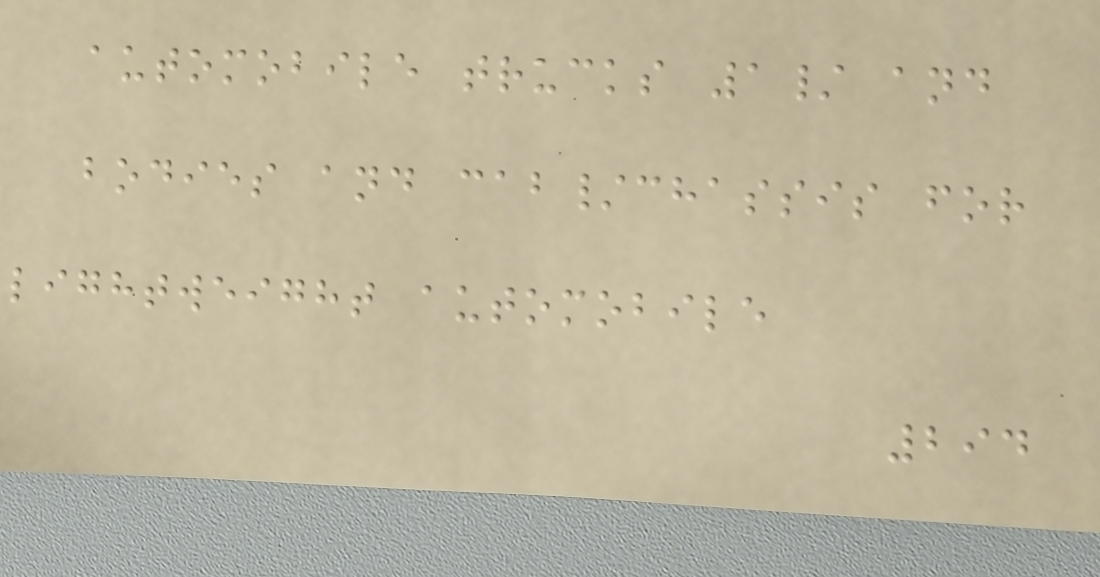automobile trucks 1/ and
bodies and cab/chassis for
lightweight automobile
294
